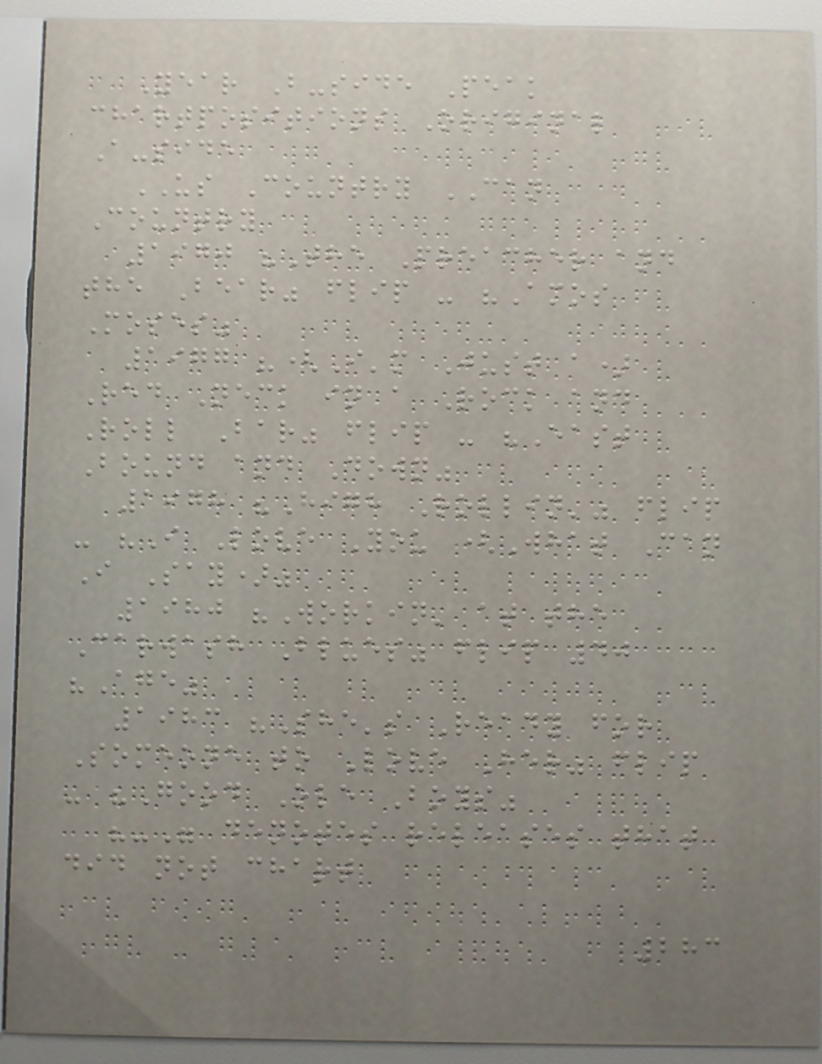Year B-side Peak
chartpositions Original
A-side
US Country CAN
Country
1970 "The Preacher and
the Bear" flip - "Amos
Moses"
1977 "(I'm Just a)
Red Neck in a Rock and
Roll Bar" flip - "East
Bound and Down"
1978 "High Rollin'" flip
- "I Love You (What Can
I Say)"
1980 "Workin' at the
Carwash Blues" flip 40
"Age"
1983 "She's Ready for
Someone to Love Her" flip
- "Good Ole Boys"
"-" denotes releases that
did not chart
283
